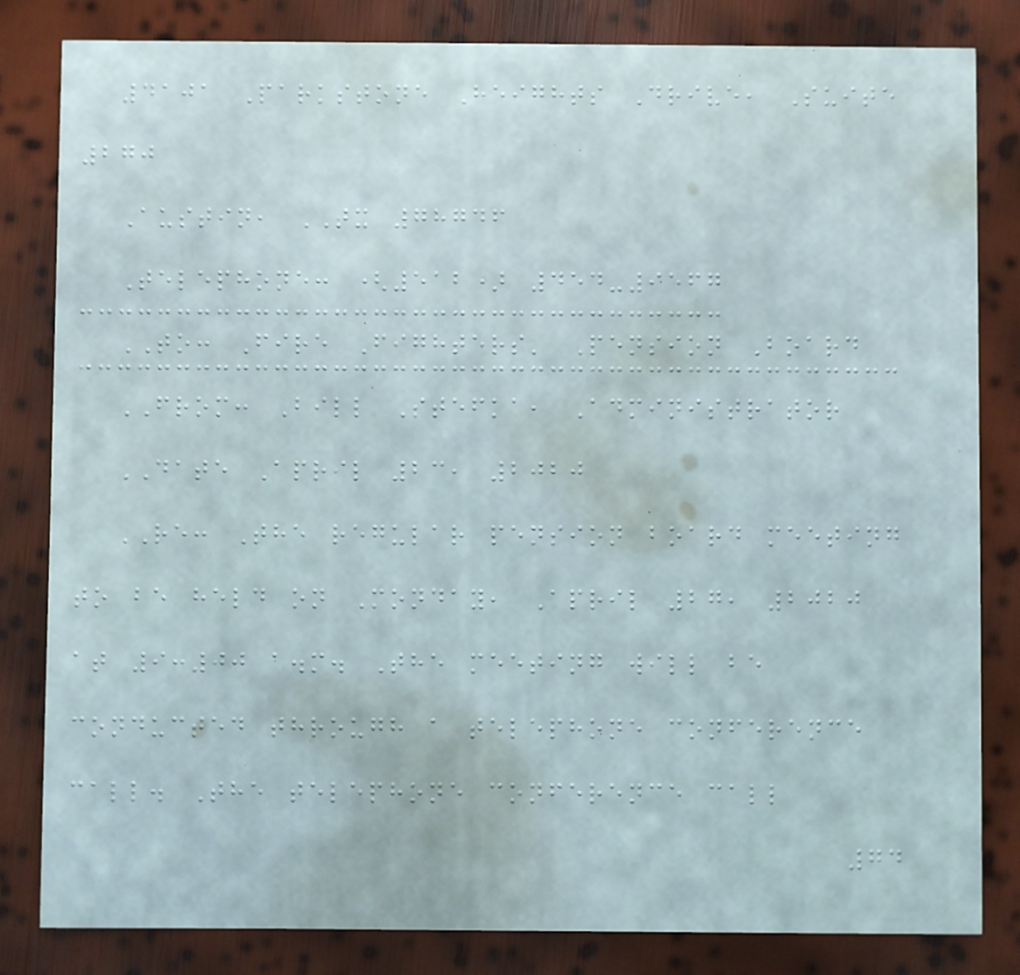4101 Parkstone Heights Drive, Suite
270
Austin, TX 78746
Telephone: (512) 454-9567
TO: Fire Fighters' Pension Board
FROM: Bill Stefka, Administrator
DATE April 23, 2020
RE: The regular pension board meeting
to be held on Monday, April 27, 2020
at 9:00 a.m. The meeting will be
conducted through a telephone conference
call. The telephone conference call
74
